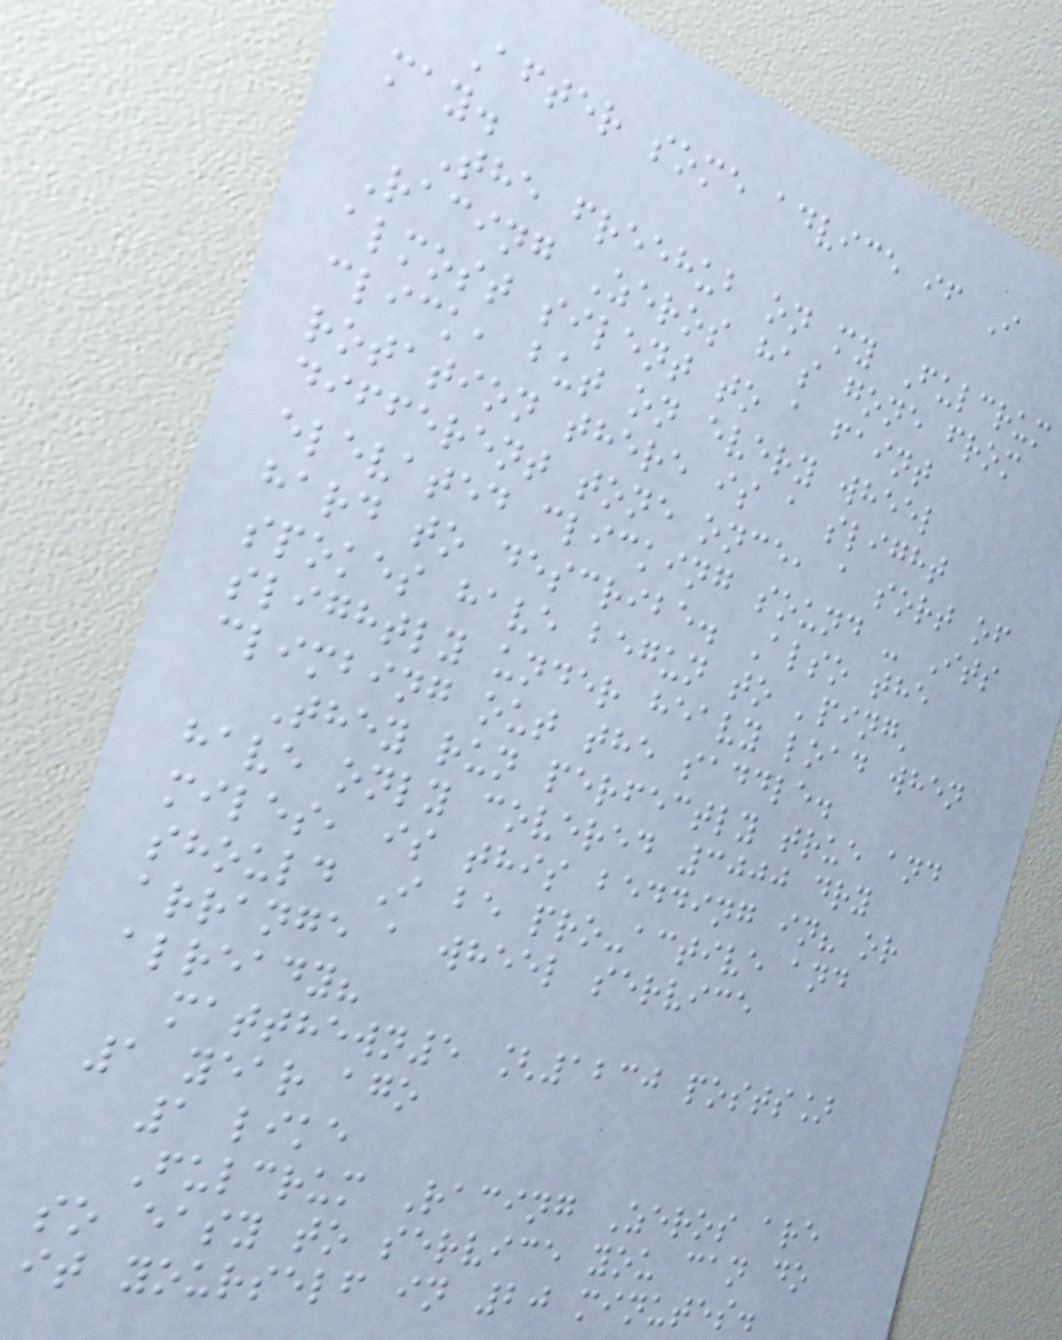After some advice if I
may.
The freehub on my Fulcrum
Racing Zeros has gone from
almost silent to a faint
click, but on every wheel
rotation there is a slight
different tone once, a sort of
elevated clicking sound - Its
hard to describe. Also the
spokes have begun to 'ping'
slightly under heavy load when
climbing out the saddle.
They run perfectly true and
have only covered 3000 dry
miles, is this bedding in? or
should I be pro-active and
arrange a wheel service
already?
matthewn5 [1230 posts]
1 year ago
1 like
Fulcrum Racing Zeros are
so easy to service you can do
it yourself in 20 minutes.
